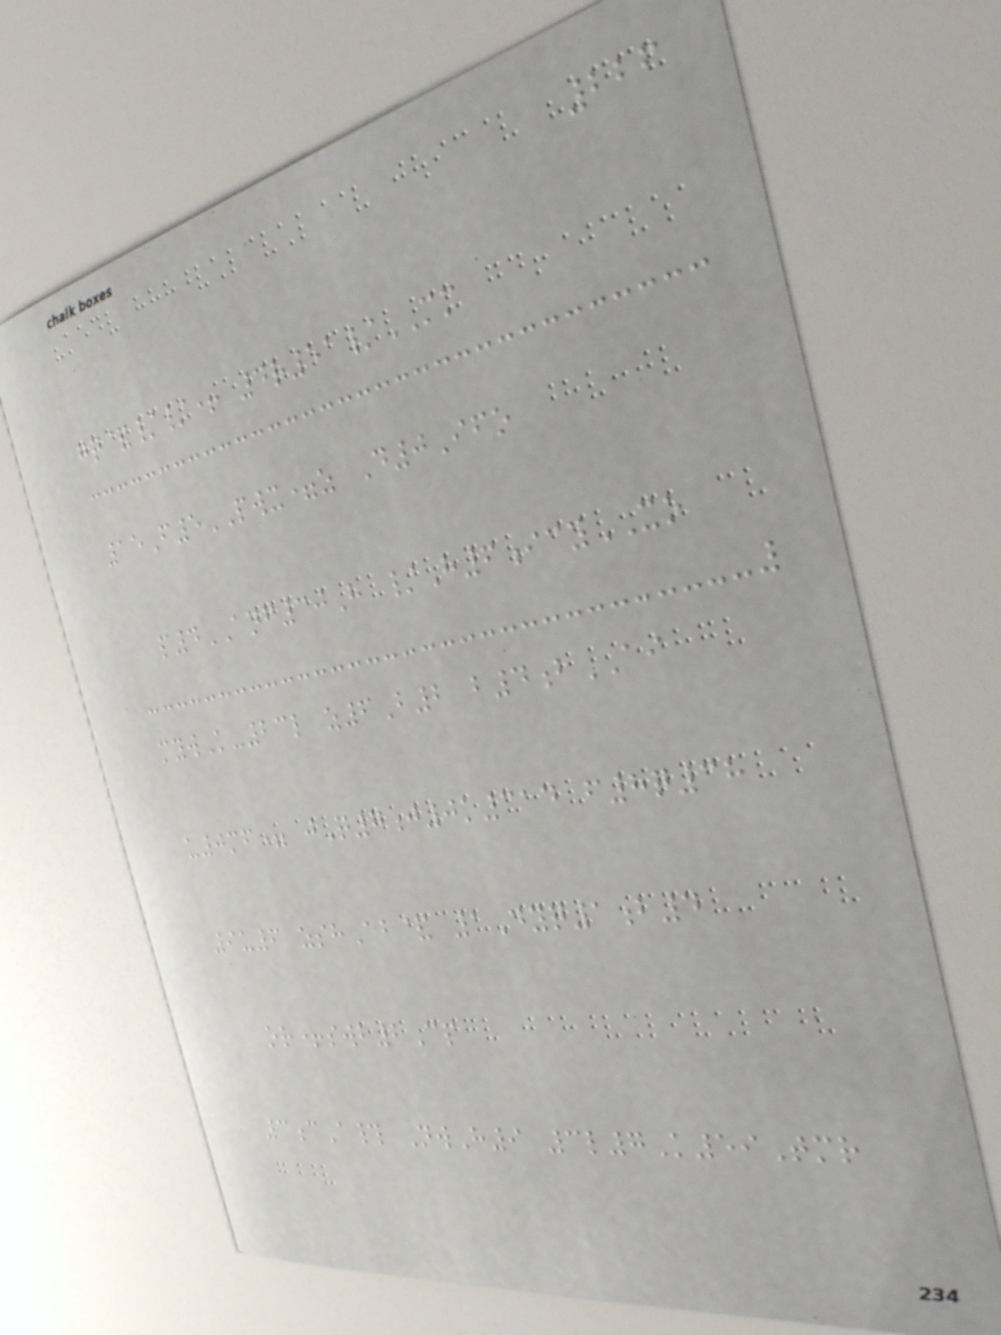226
gq&//+ 4r51/MM
15F5PWX=z D0Ifo
p4ANF30H /H6icyXO
mywK-23l z6B2 b4bAI
u0mf= jQ7j0k314 f8q38
9u6 zshAb& 1Dyq1b4
or+swb2Cp
3cA# NwH9 3l7K59Tmr
